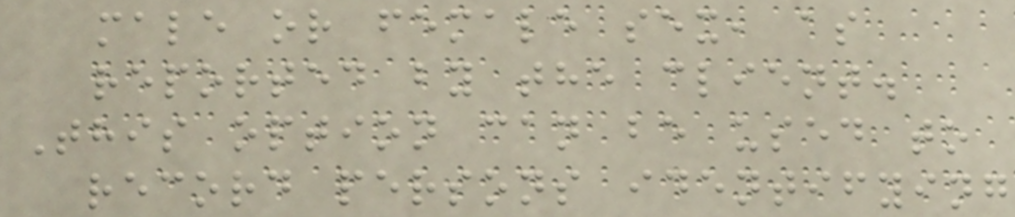male or female sex, as
reported by the client.
This option can be used to
record persons identifying
